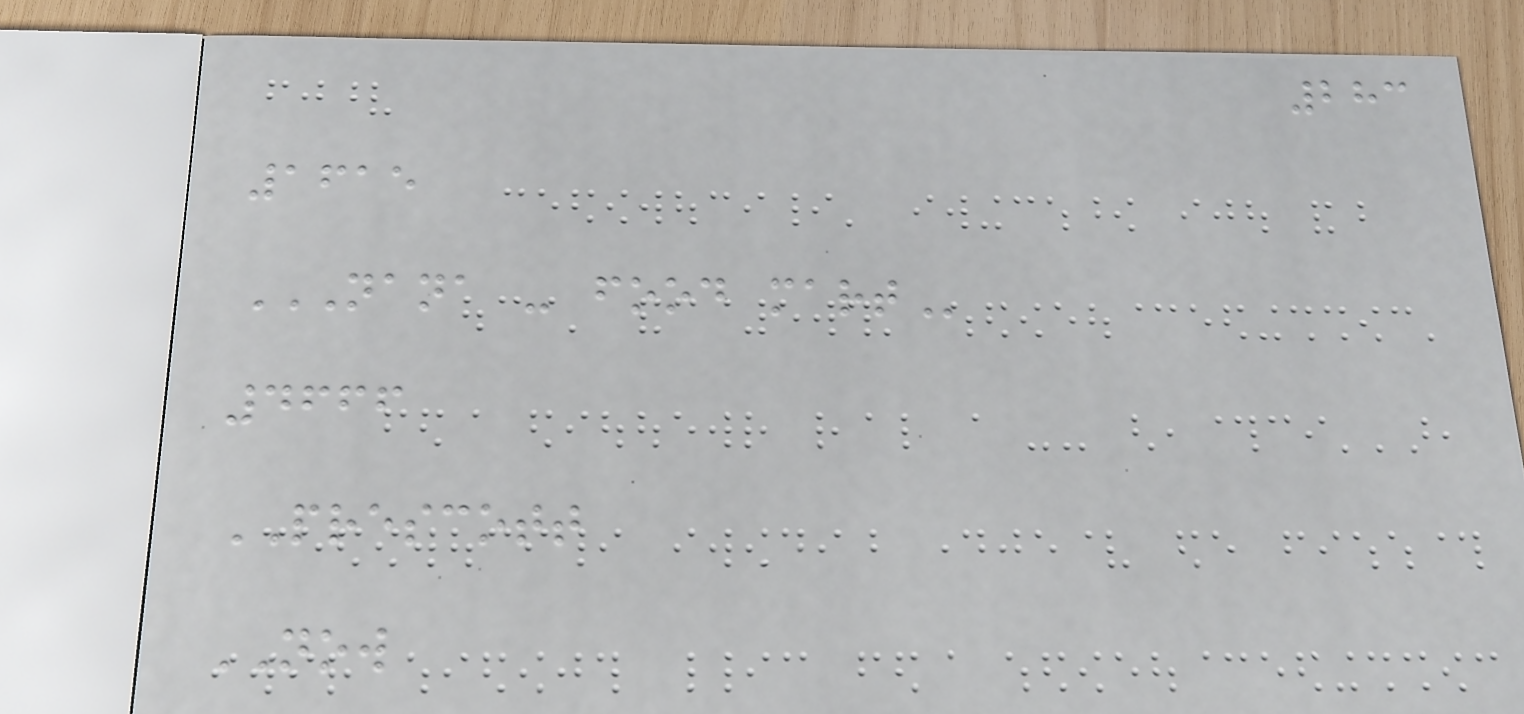283
1615
NANA - FOOD MART
4666
PRESCOTT
NOW
